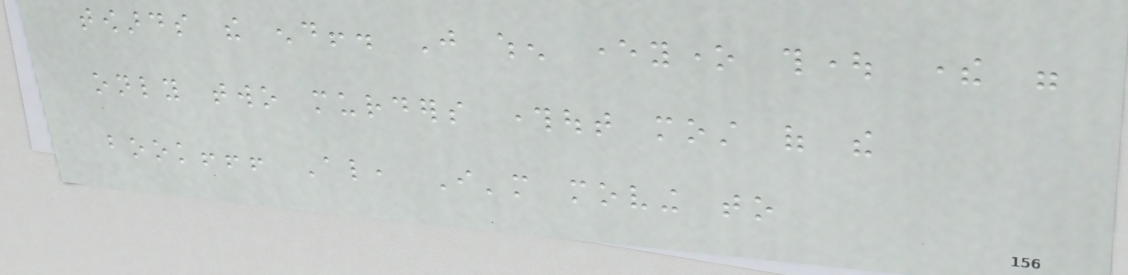towards the end!. Just when everyone thought there were
only two murders throughout most of the
book!!! Also, I'm moving to
